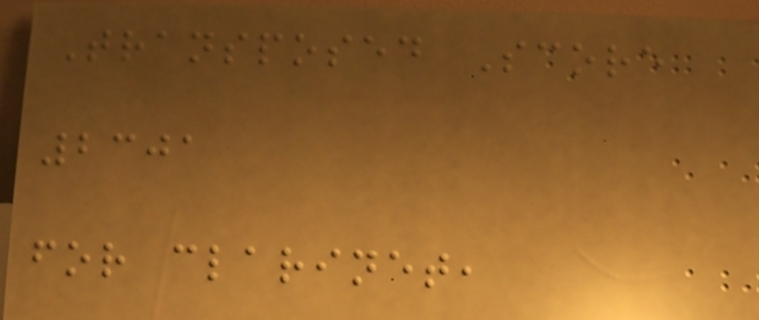Transposed Score
2301
for clarinet,
